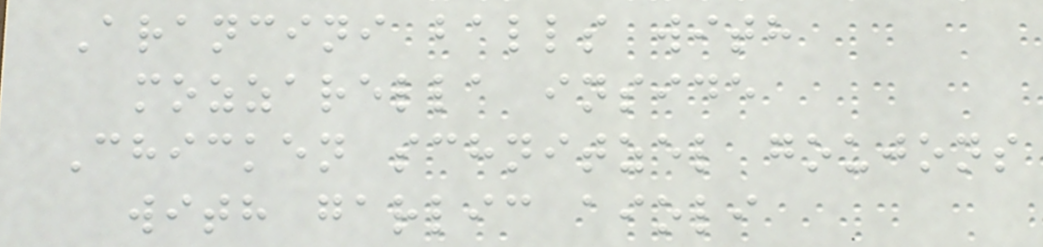Arancini balls with
mozzarella inside
Chicken schnitzel goujons
with garlic aioli
